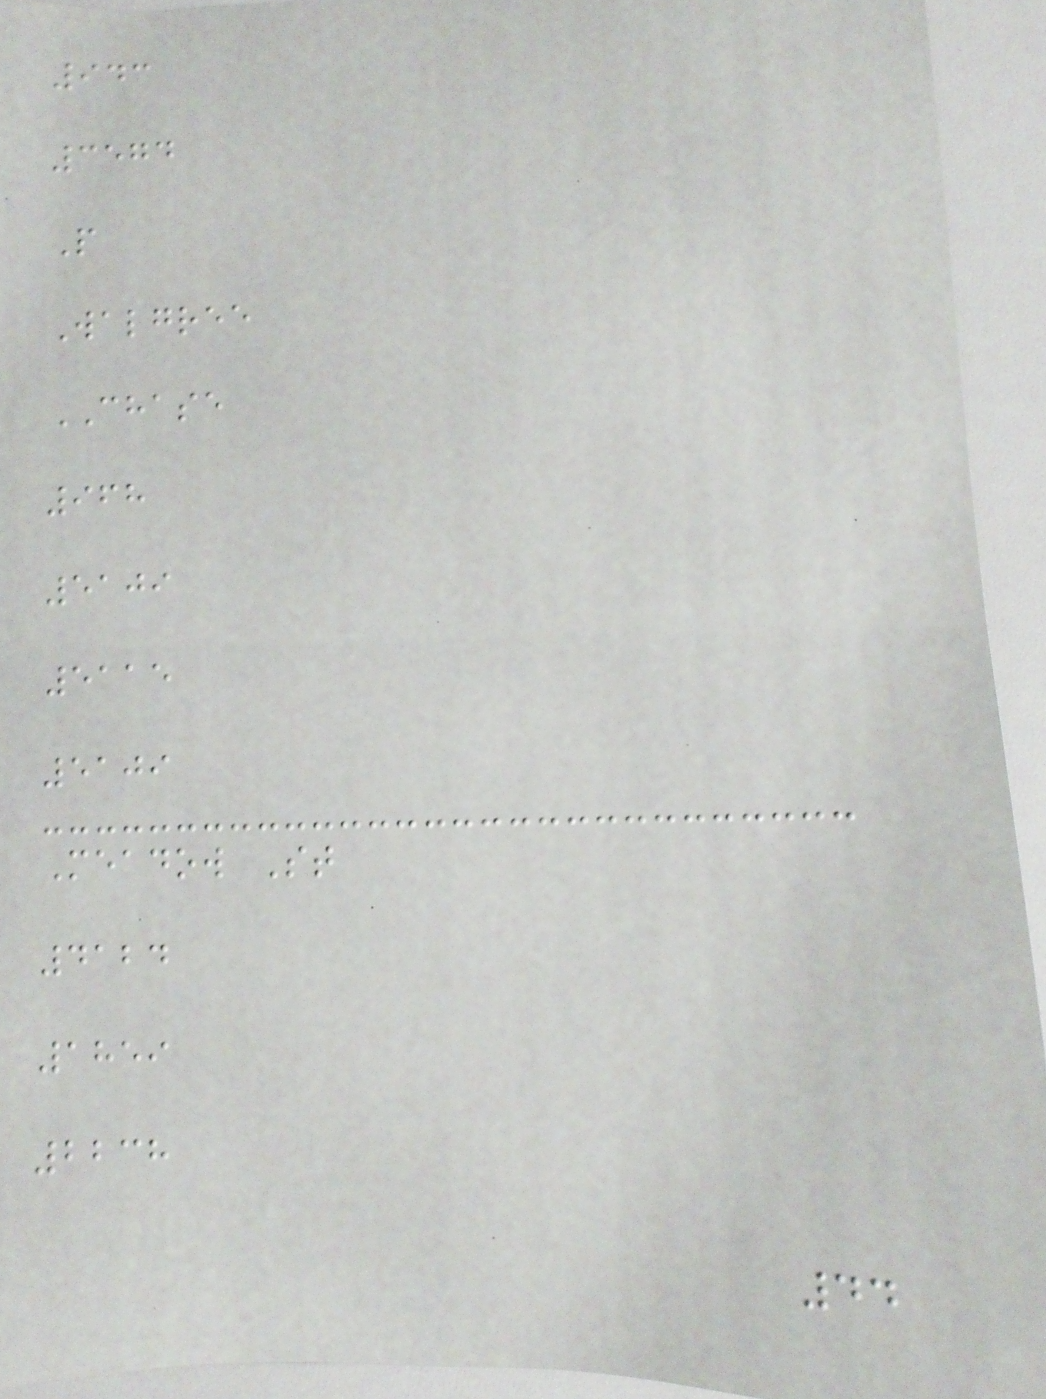943
3574
P
Walgree
CHASE
968
5109
5115
5109
Meadow St
4124
1859
2238
44
